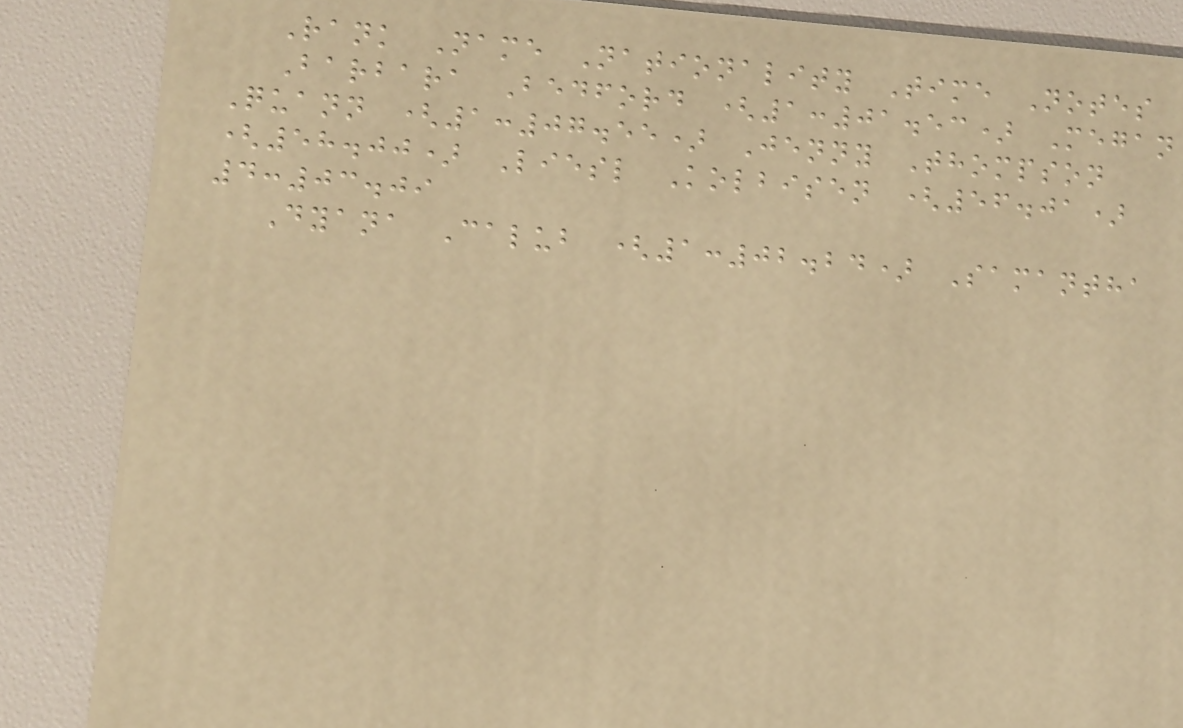Rank Name Nationality Time Notes
Barbara Bedford (1:01.53) Megan
Quann (1:07.55) Jenny Thompson
(58.00) Liesl Kolbisen (56.01)
4:03.09
Dyana Calub (1:02.24) Samantha
